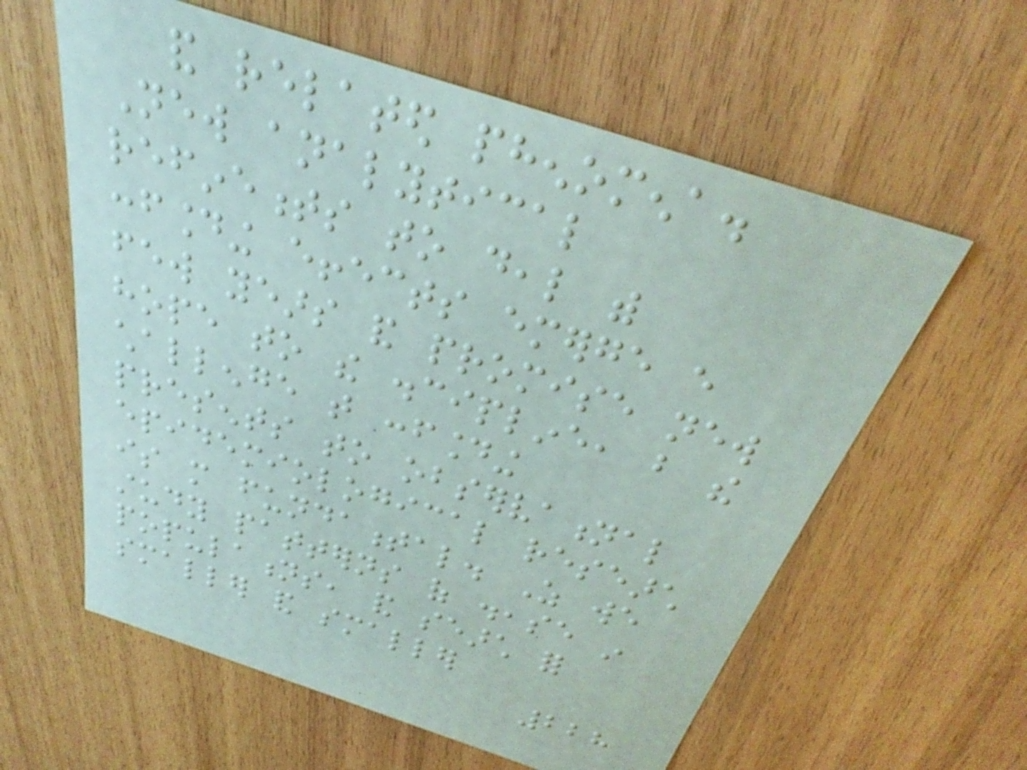and related phenomena.
New analytical
refinements to deal with
confounding effects emerge every
few years and promise new
hope to the discipline, but the
challenge that confounding
presents to observational
epidemiological research
is more fundamental. As we
study patterns of disease in
populations, and search for
smaller and smaller
228
